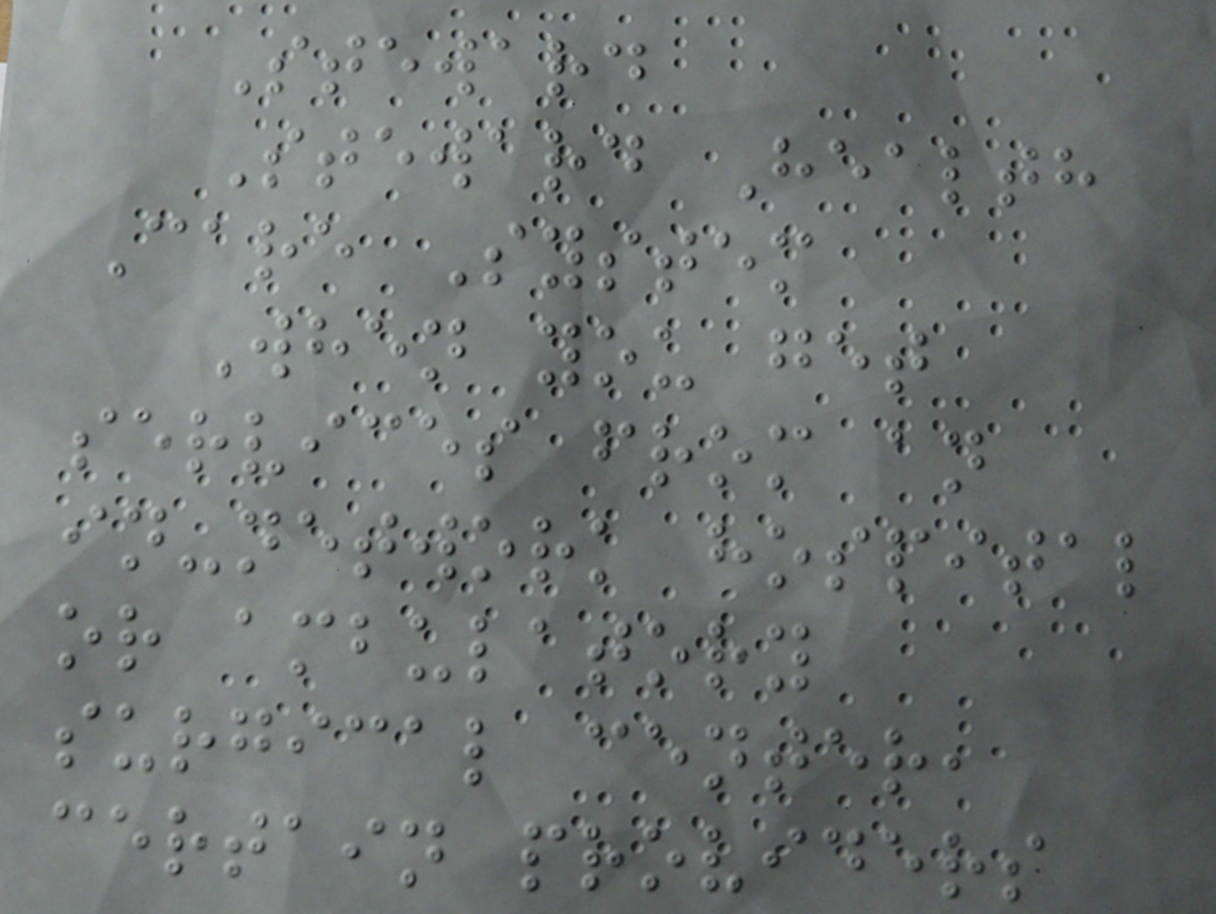Steward
Steward Health
Care System
When you get
services from an
in-network hospital
or ambulatory
surgical center,
certain providers
